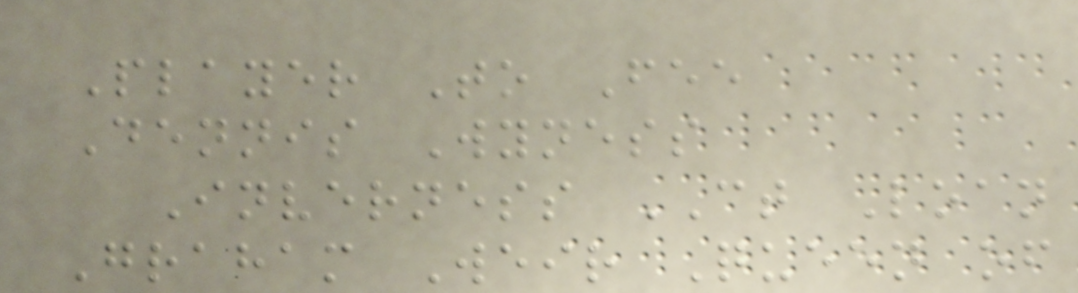Player To Fee
Dennis Wyness
Inverness CT Loan
Graham Weir Queen of
